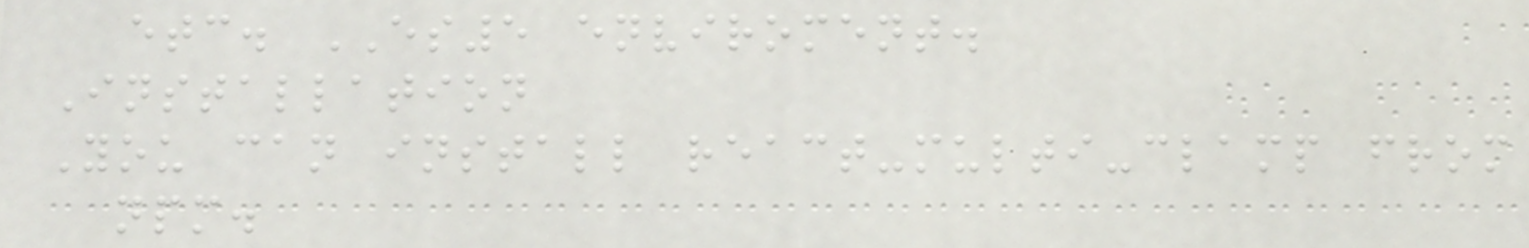etc. ES5 enviroment.
Installation
You can install react-multi-clamp from
npm.
